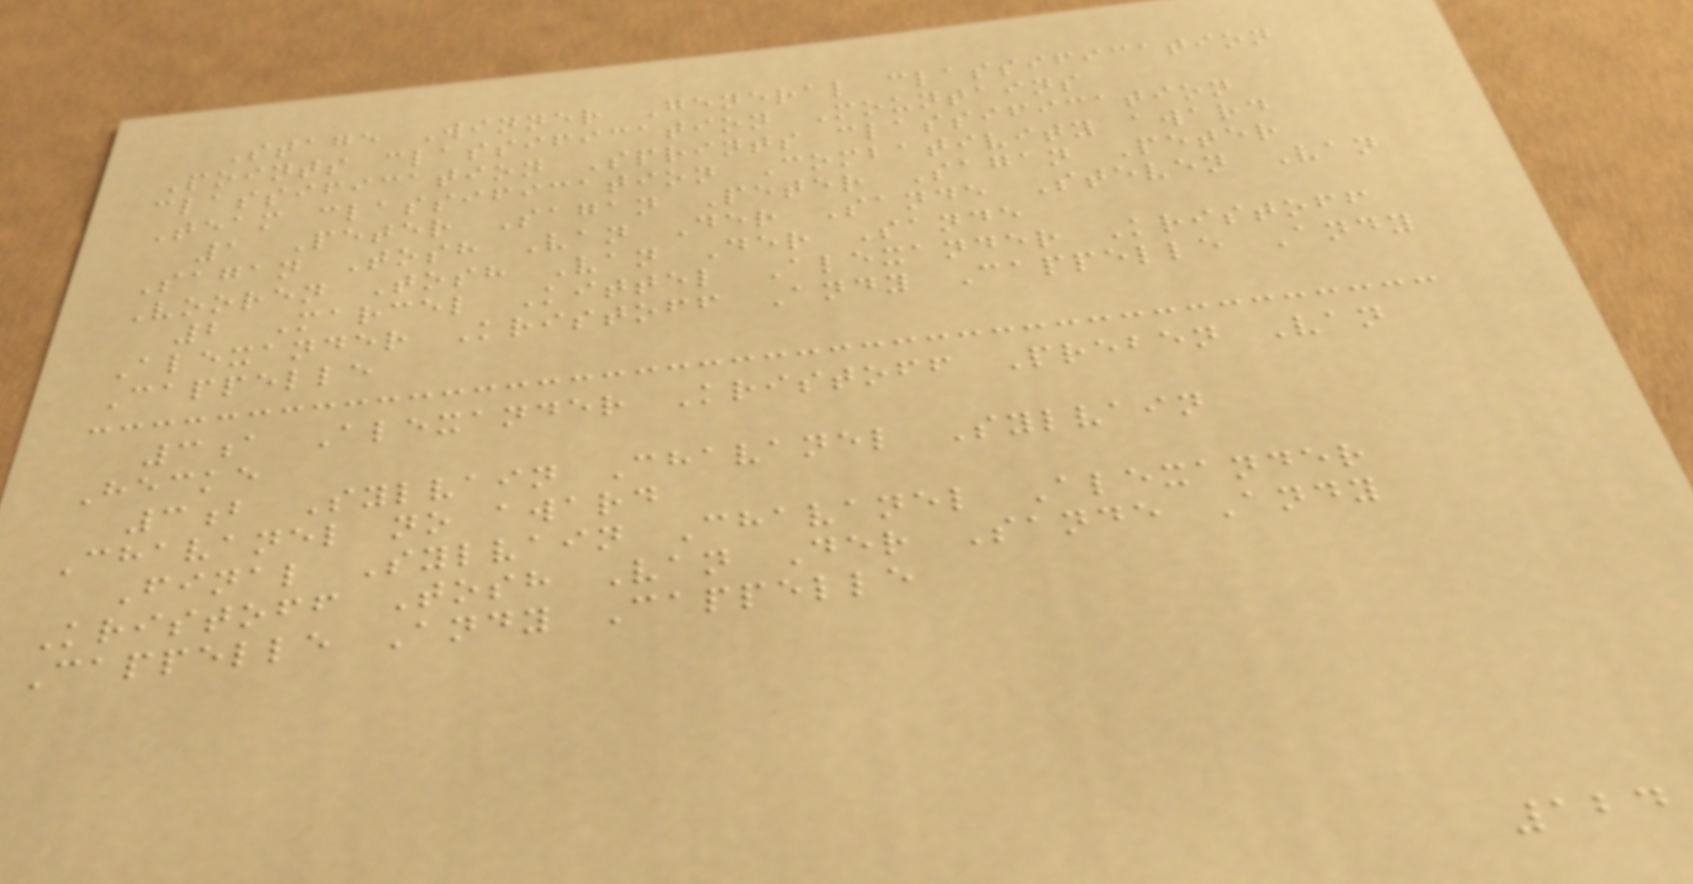Stage Winner General classification
Points classification Mountains
classification Sprints classification
Team classification Combativity award
1 Peter Sagan Peter Sagan Peter
Sagan Tosh Van Der Sande Steven Van
Vooren Tosh Van Der Sande
2 Marcel Kittel Alexander Kristoff
Alexander Kristoff Andy Cappelle Andy
Cappelle
3a Alexander Kristoff Preben Van
Hecke
3b Sylvain Chavanel Sylvain
Chavanel no award
Final Sylvain Chavanel Alexander
Kristoff Tosh Van Der Sande Andy
Cappelle Andy Cappelle
124
